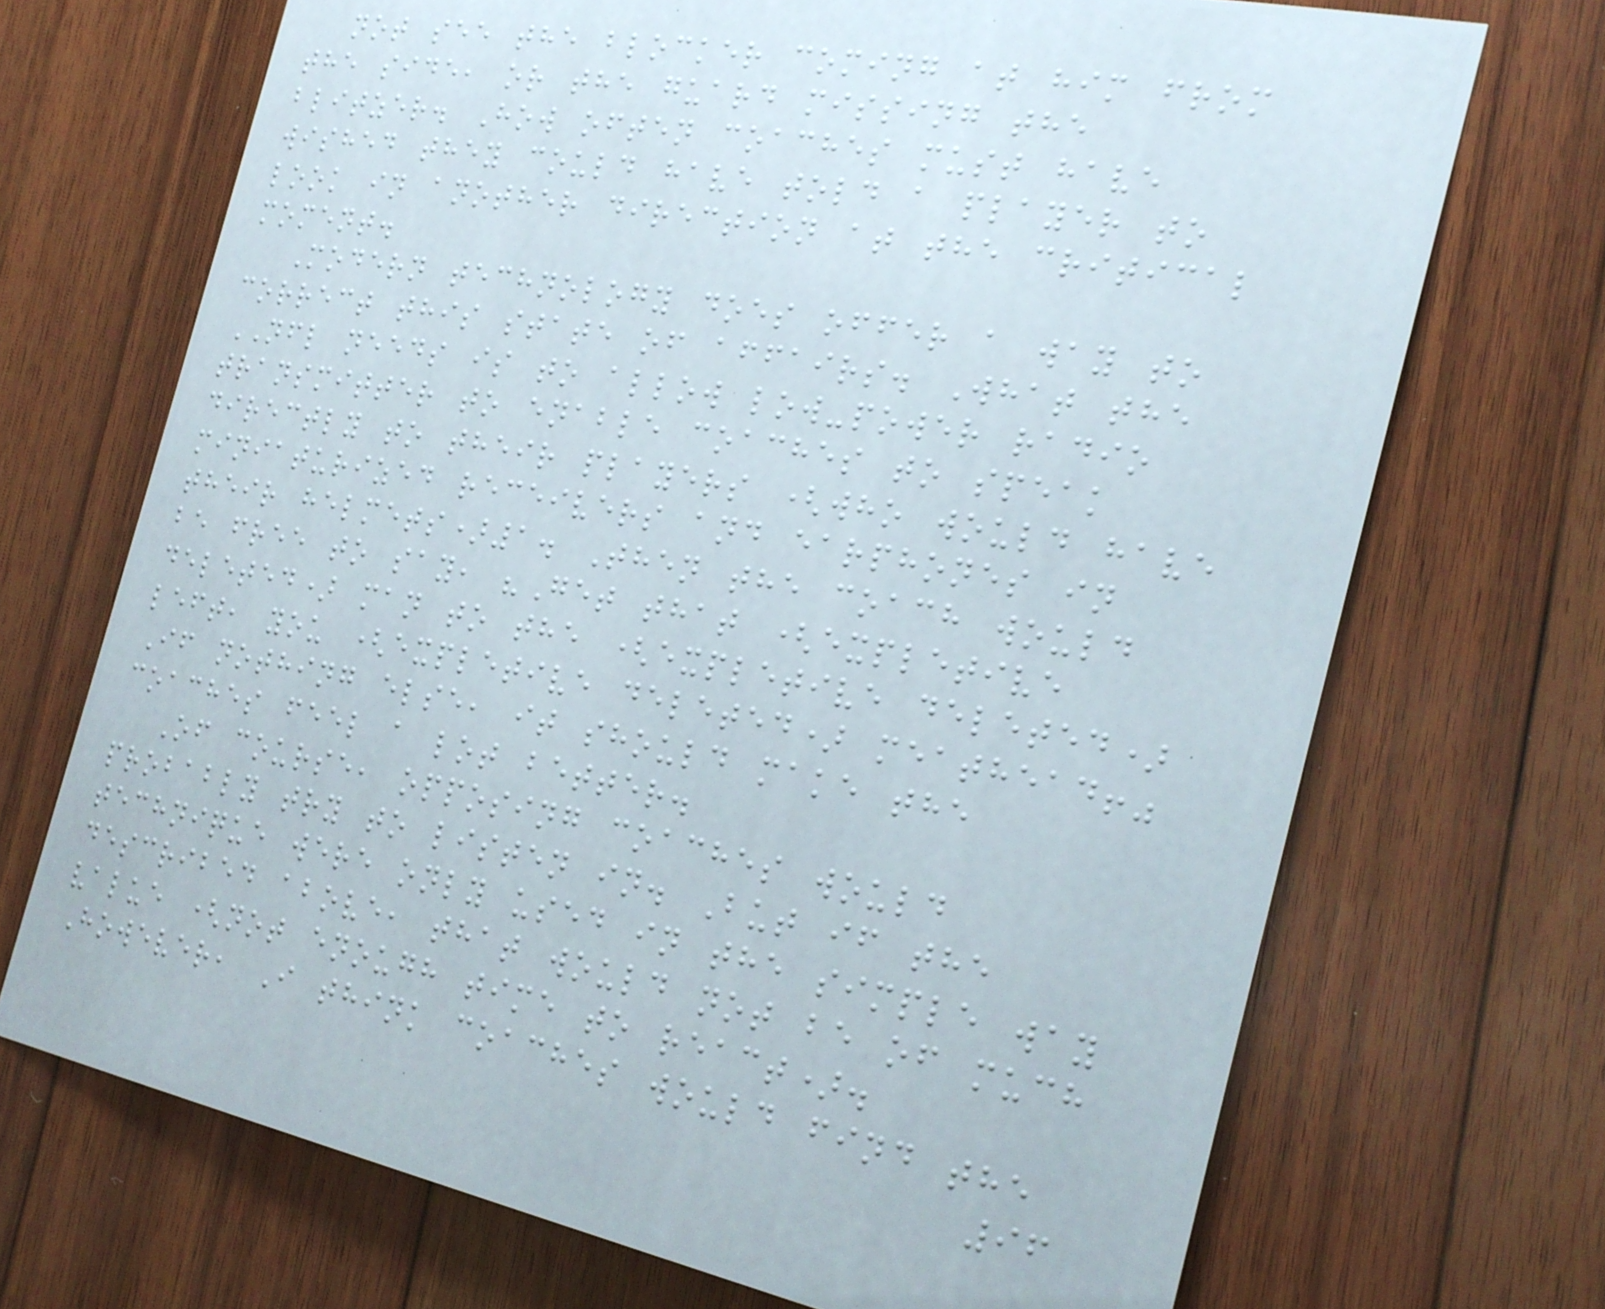not see the blocker coming at him from
the side, or the guard missing the
blitzer. How often coaches must have
wished they could have told a player to
look in another direction at the critical
moment.
Modern technology does offer a way to
correct this state of affairs. What the
NFL needs is to allow low-power radio
transmitter to enable coaches to speak
directly to their players (who would have
miniaturized receivers and earphones in
their helmets)1. Then the coach would
be free to say, "Get that (expletive
deleted) man to the (expletive deleted)
left, you (expletive deleted) meathead!"
If nothing else, it should make the
coaches feel a lot better.
Of course, opposing coaches would
probably try to listen in. But if the
technique were only used in the simple way
described above, that would not be of much
value (not enough time to react).
However, I think coaches would find the
96
